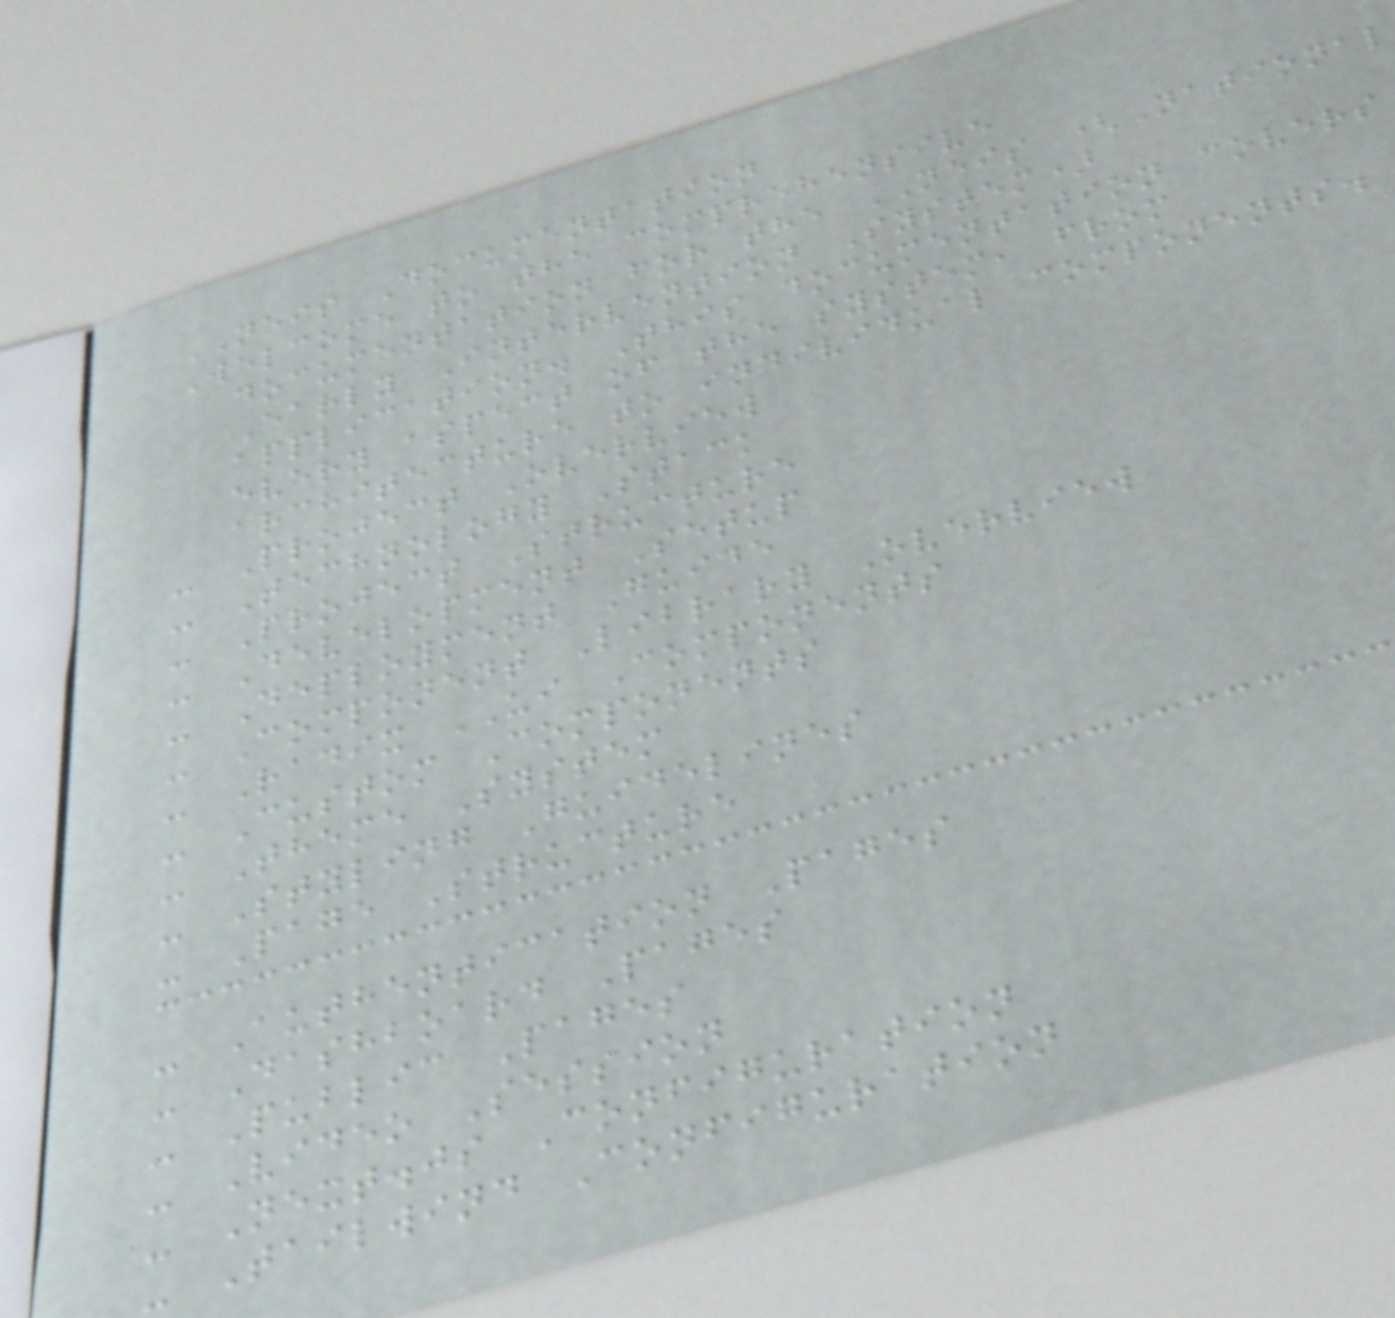NEIS Documentation
Welcome to the comprehensive
documentation for the NEIS (National
Early Intervention System)
application. This documentation covers
every aspect of the system, from
architecture to individual components.
- Project Overview
- Technology Stack
- Project Structure
- Development Setup
- Deployment Guide
- Component Library Overview
- Radix UI Components
- Custom Components
- Theme System
- Styling Guidelines
- Page Structure
- Authentication Pages
- Dashboard Pages
- Public Pages
- Video Session
- Next.js Configuration
- Tailwind Configuration
